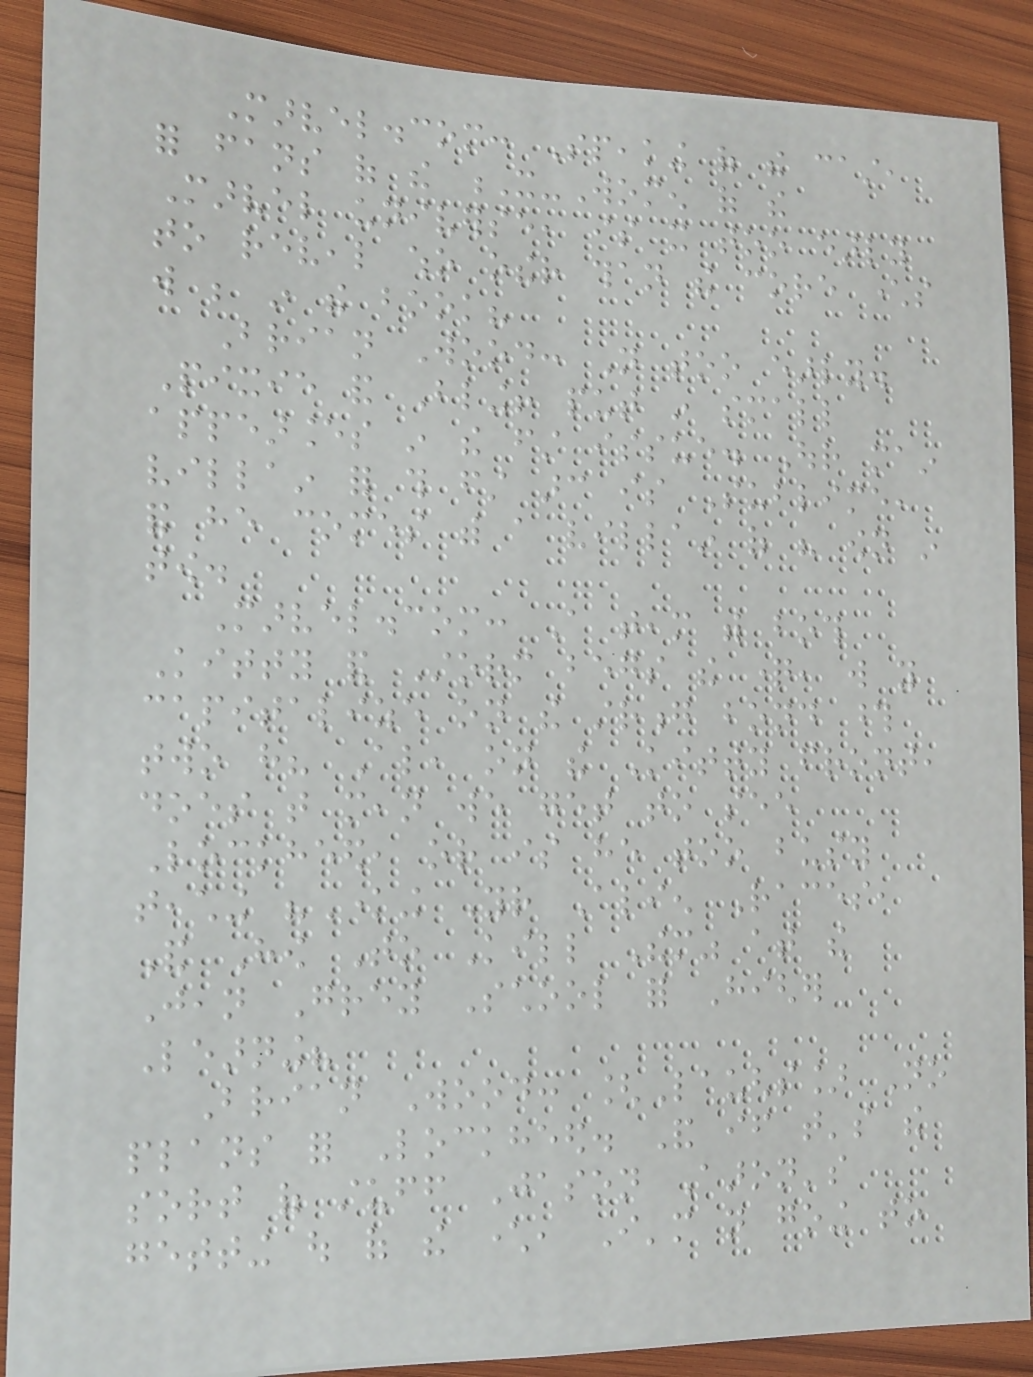Marvel.com: Speaking of the cast,
for fans of the X-Women of the
Marvel universe, is it too early
to reveal who other than the core characters
will be in the book?
Brian Wood: Not too early.
Pixie and Bling! put in small
appearances in the first issue. Our main
villain for this first arc is Sublime,
and he comes with a villain of his own in
tow.
Marvel.com: A team with both
Kitty and Storm begs the question, will you
capitalize on the strong bond those
two have? Also, on the Kitty front,
does that mean we get to see
Lockheed, or is he too busy
teaching "Knowing Your Alien Races,
And How To Kill Them" at the
Jean Grey School for Higher
Learning?
Brian Wood: [Laughs] No
plans for Lockheed. And if that's the
sort of stuff Jason Aaron's
getting out of the character, I'm not going to
